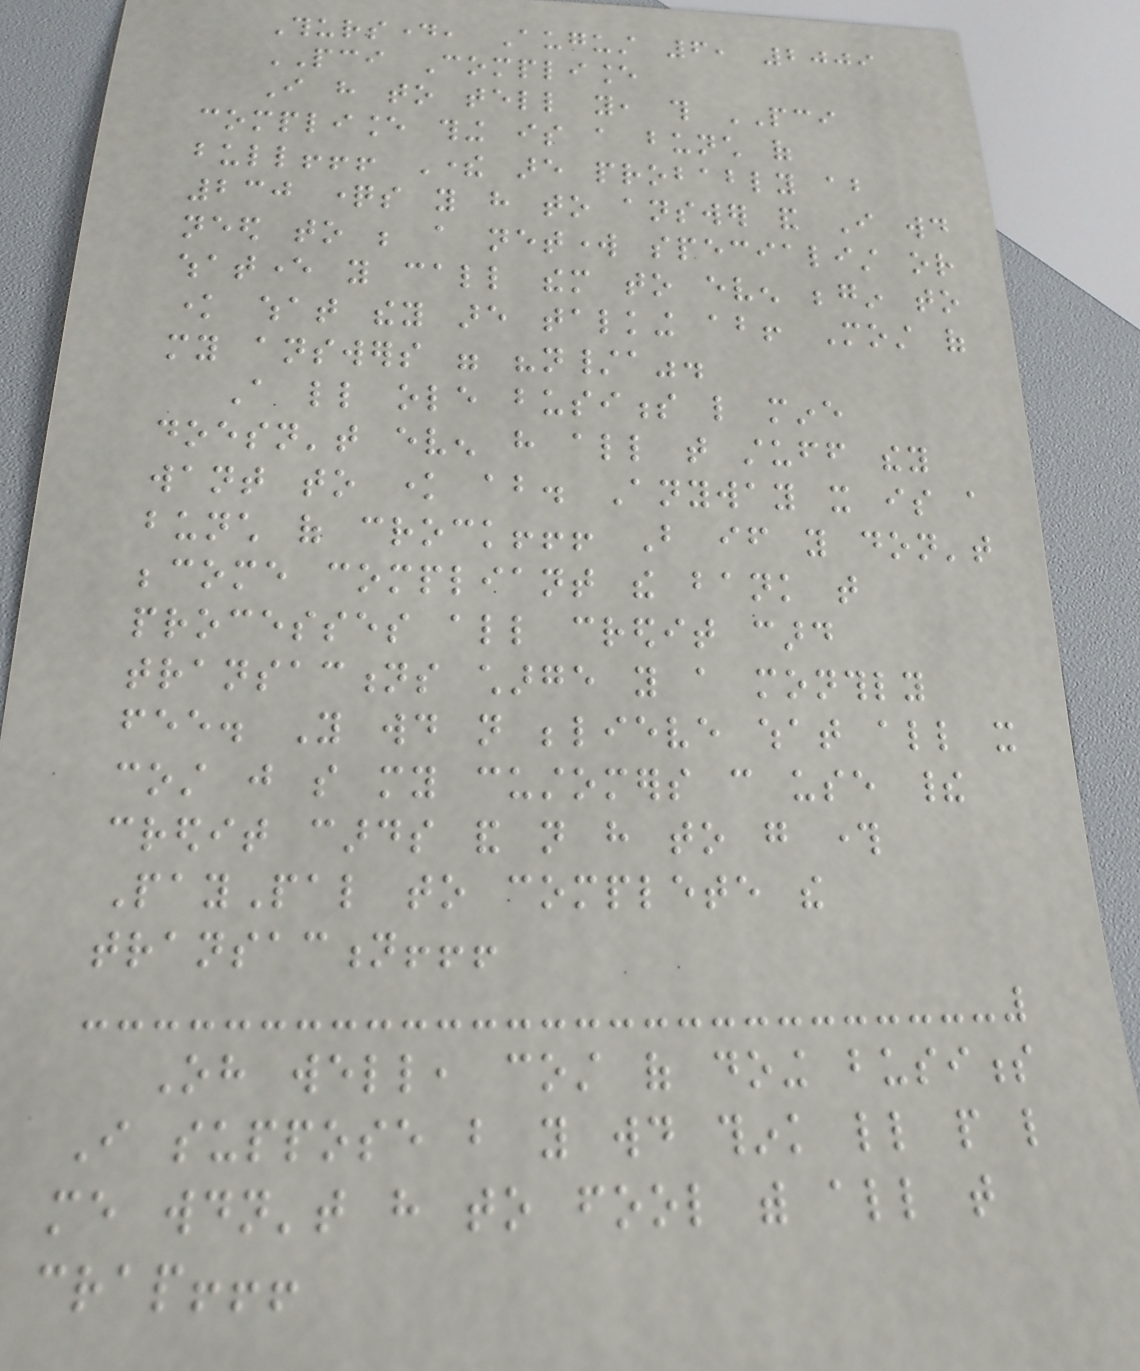Thursday, August 6, 2009
PCI Compliance
I have to tell you, this PCI
compliance thing is a bunch of
bull!!! There are probably about
230 questions you have to answer and I would
need to be a network specialist or
whatever you call them to even begin to
know what they are talking about! Most of
my answers were "n/a".
A little ole business like mine
doesn't even have all that stuff they
want to know about. Anyway it is a
bunch of crock!!! But if you don't
become compliant the bank that
processes all credit card
transactions charge you a monthly
fee. You would not believe what all it
cost just so my customers can use their
credit cards and not have to go through
PayPal to complete the
transaction!!!
Oh well, cost of doing business
I suppose but you would think little people like
me wouldn't have to fool with all that
crap!!!
